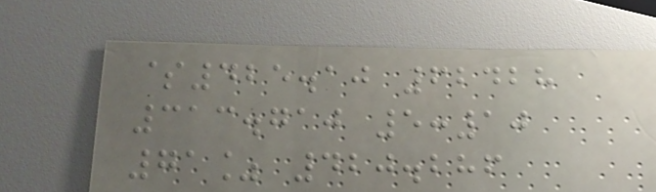$425.10 62428
313.710 5:10
71% 420.286
